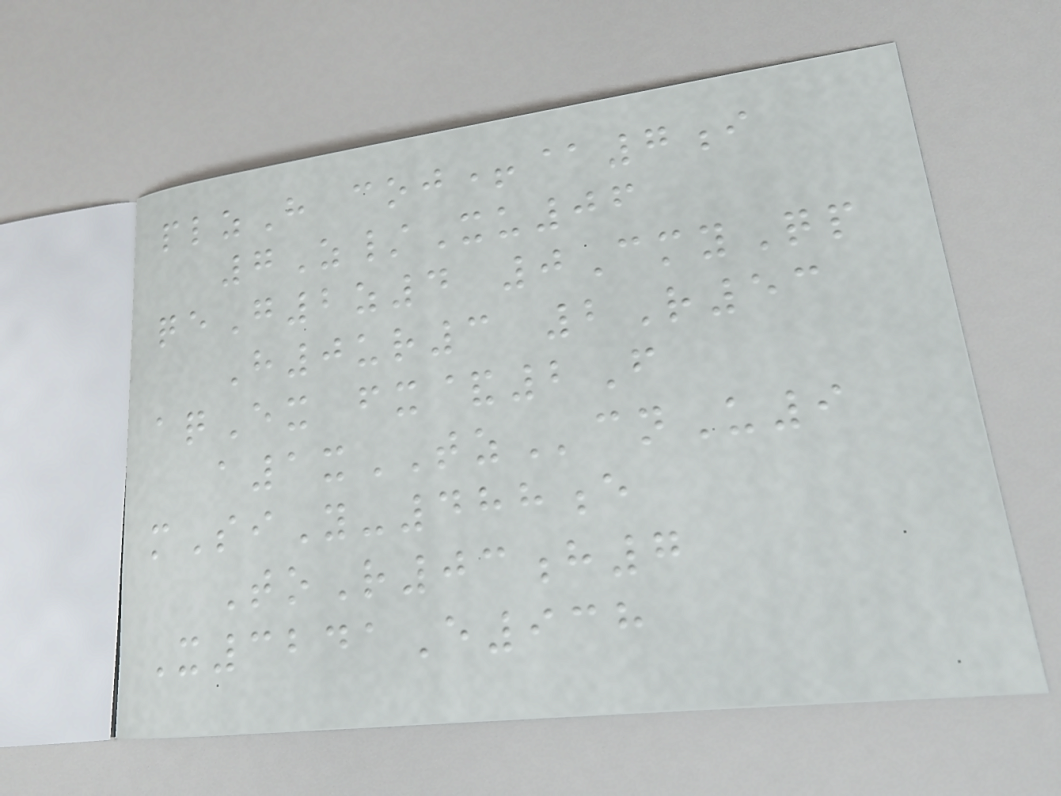plzH coj+@7i
7Z/Xu06
qeG2z4 0CmyQp
H0ur3 2R53
aqEx fx&2F
a1xTZcnU9
mSiY-488e
ToR03h7
X3241E938
